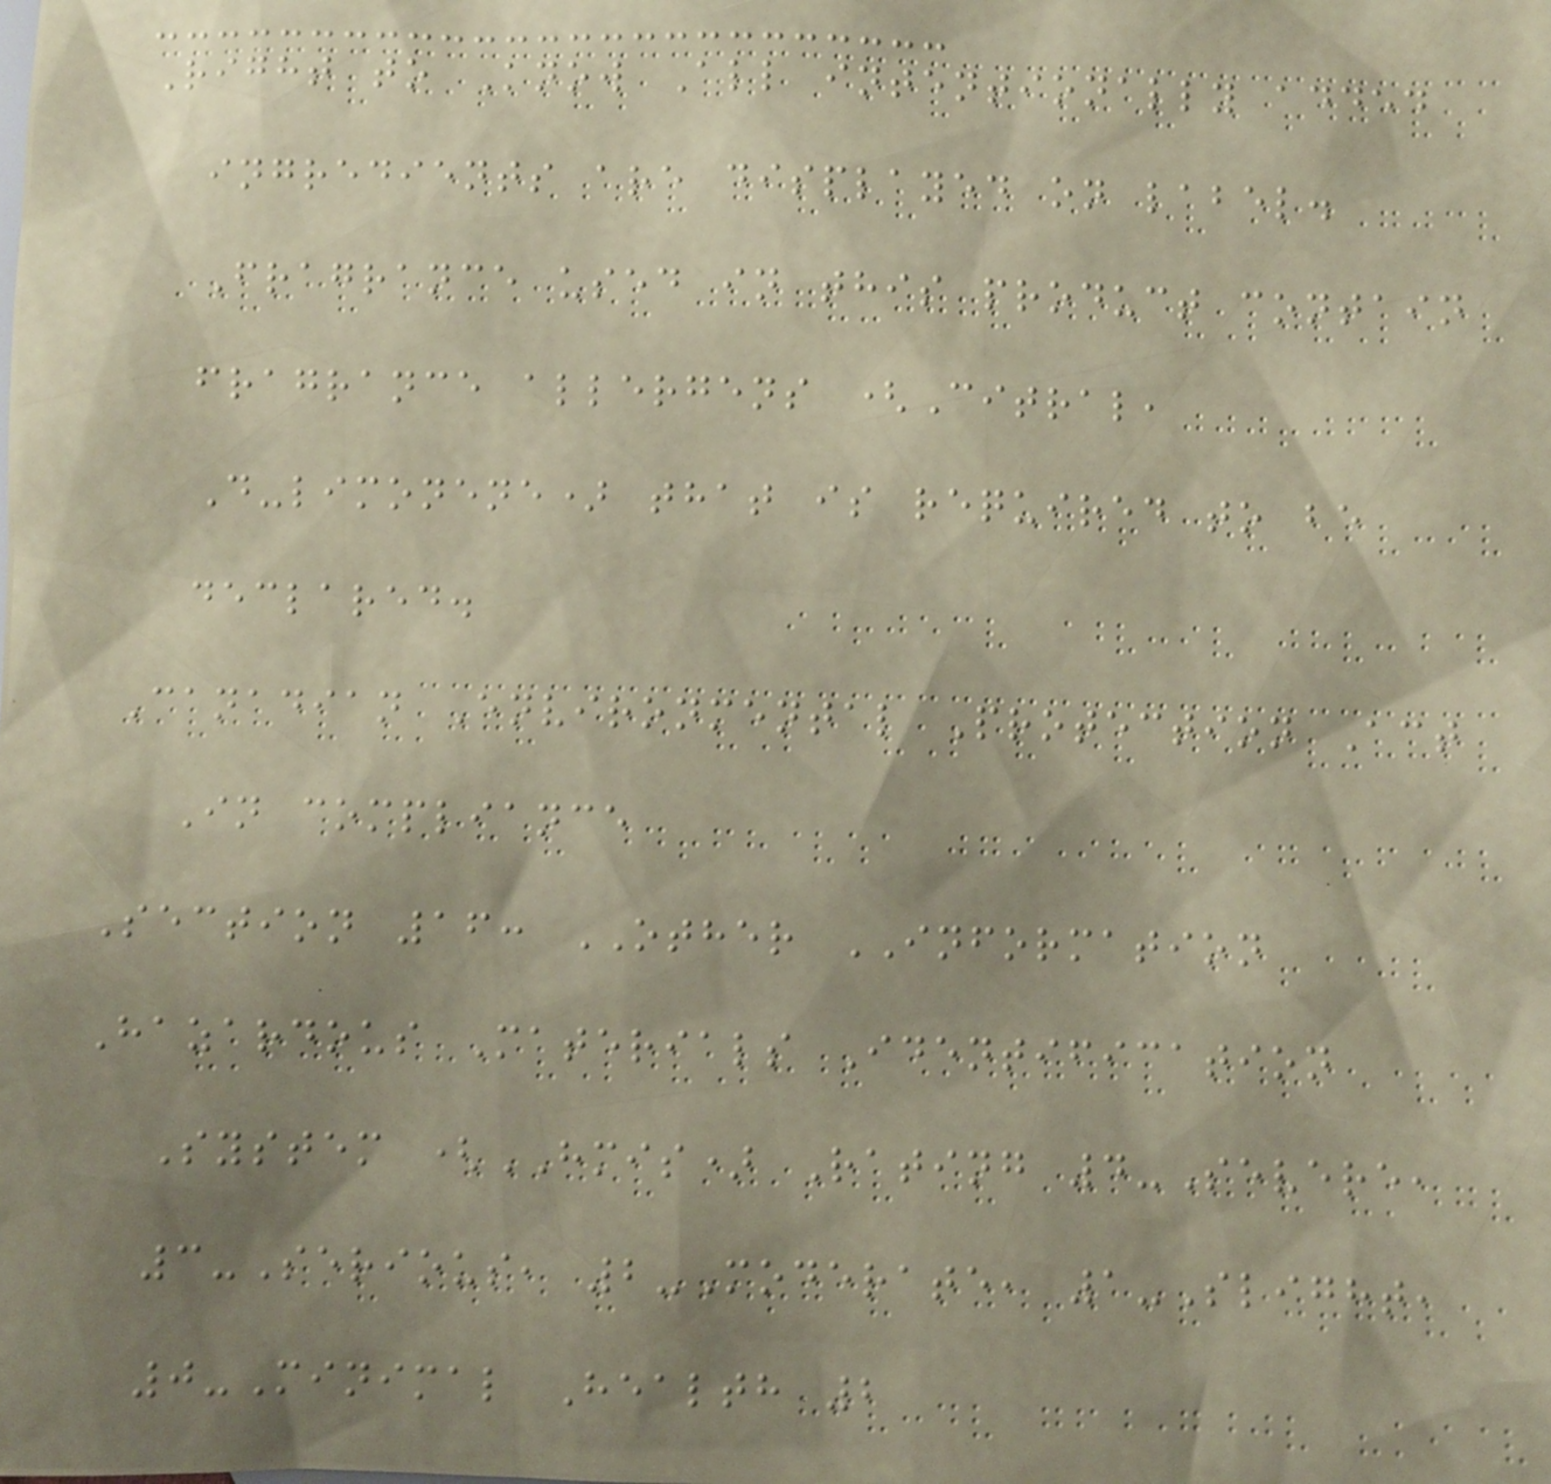Right to Know All intentionally added
ingredients are displayed on label.
Fragrance used in this product contain
fragrance allergens (Citral,
D-limonene) that is required to be
declared.
Canadian Environmental Protection Act
In compliance
Section 16: OTHER INFORMATION
Hazardous Materials Identification
System (HMIS) Rating 4-Severe,
3-Serious, 2-Moderate, 1-Slight,
0-Minimal Health 2
